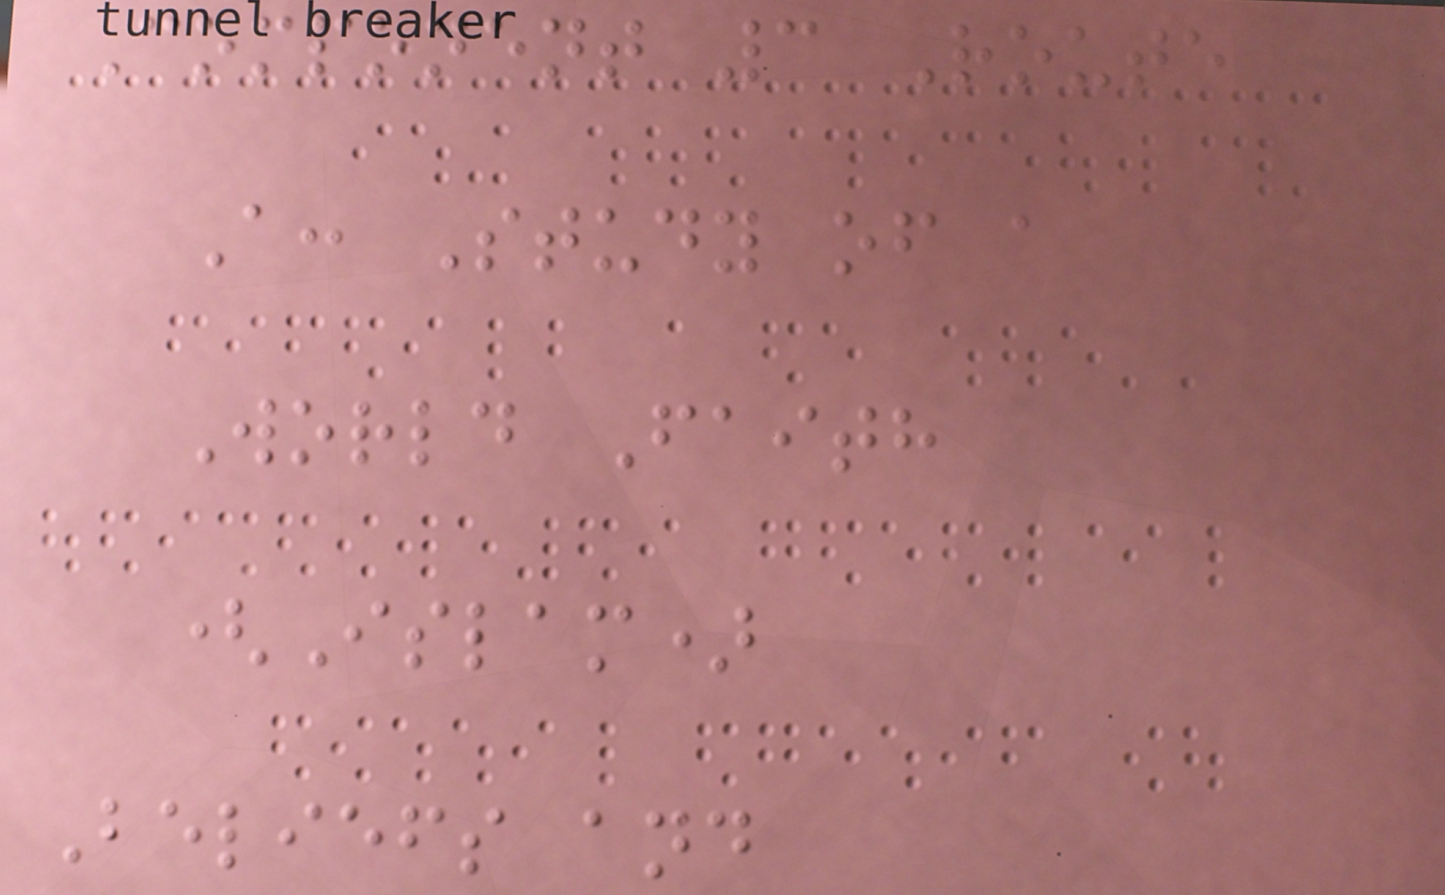Component 3 Route
A: Study of a
World Faith
(Islam)
Beliefs and
